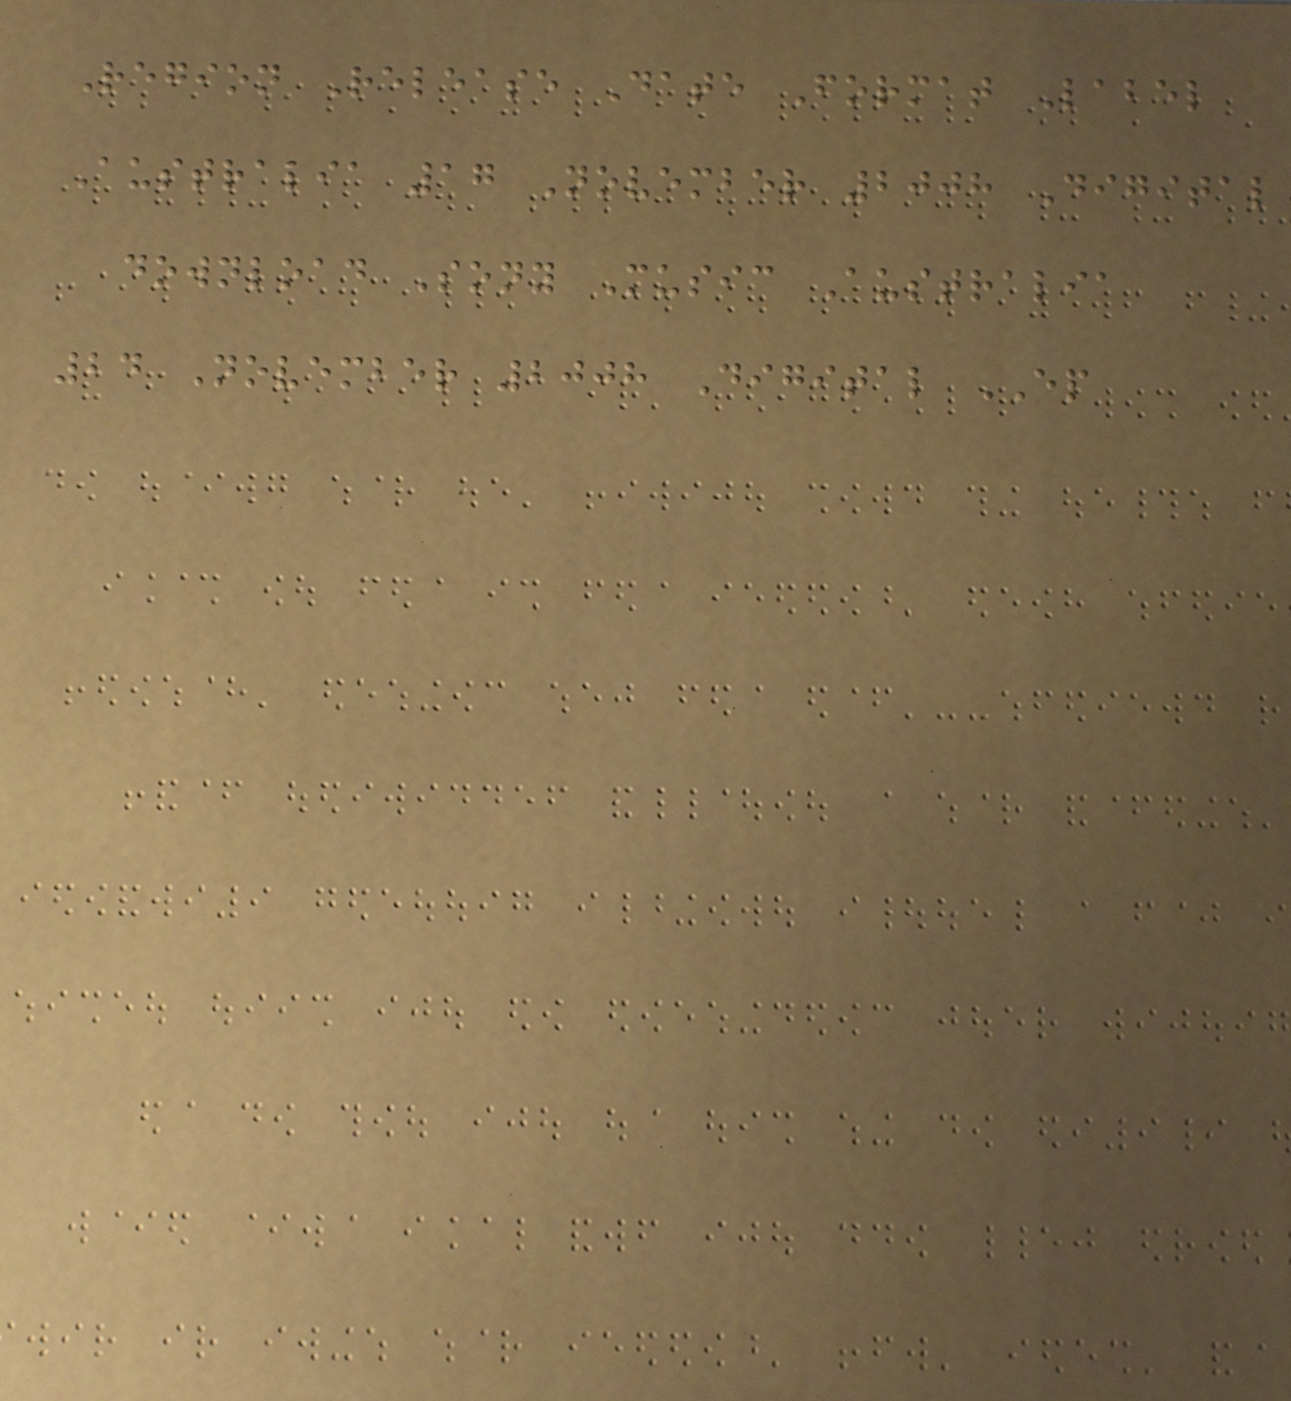Region Release Date Format Label
Australia 17 November 2008 Digital
download Sony Music Australia
24 November 2008 Digital EP
